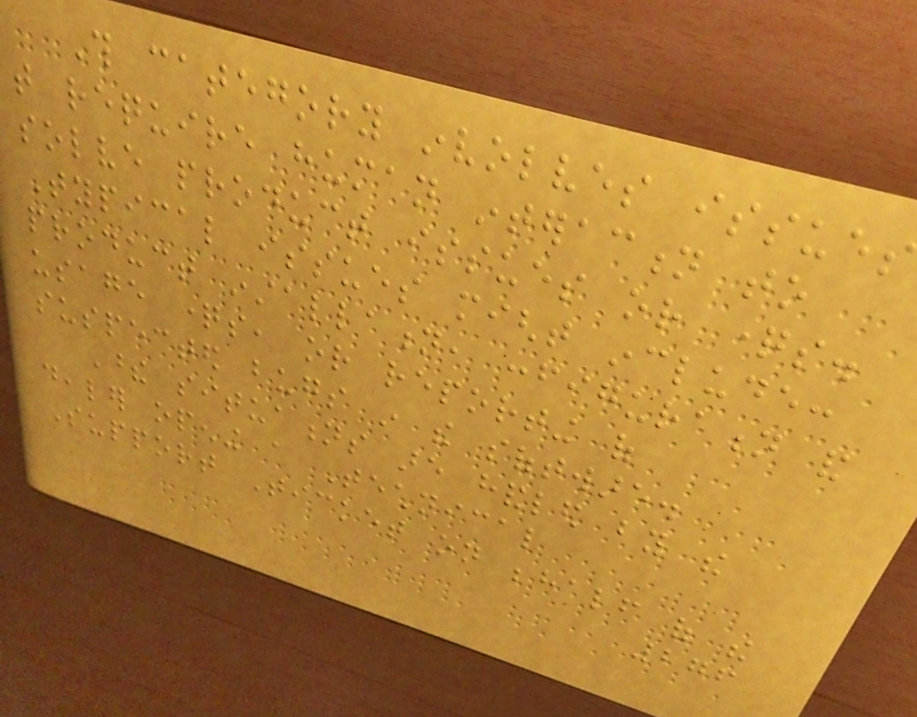This category involves issues
that require human interaction to
solve product issues or questions.
Typical issues might include:
product installation, configuration and
usage questions, or reporting of
suspected bugs in the software.
These situations are handled by the
dealer opening a Technical
Support Ticket on behalf of the
276
